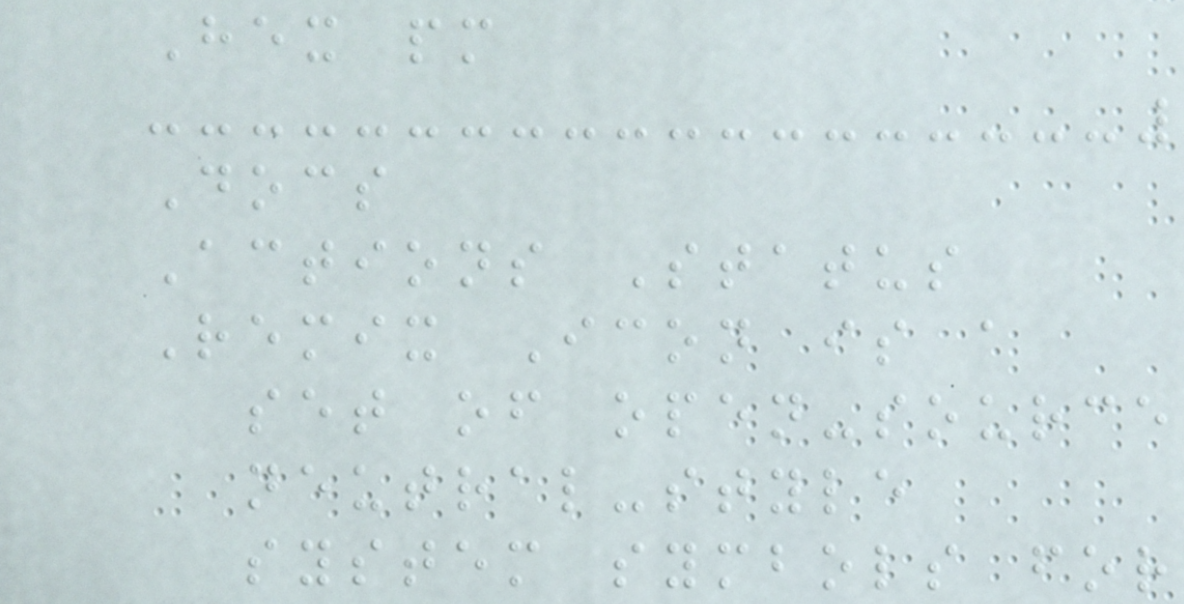Hex pm
Docs
Actions Status
Remix Icon is a
set of open-source
neutral-style
system symbols for
